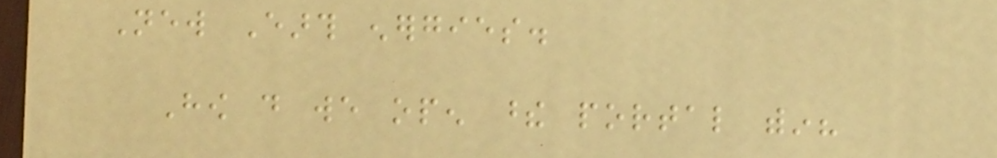New Earth energies.
How do we open these portal within?
